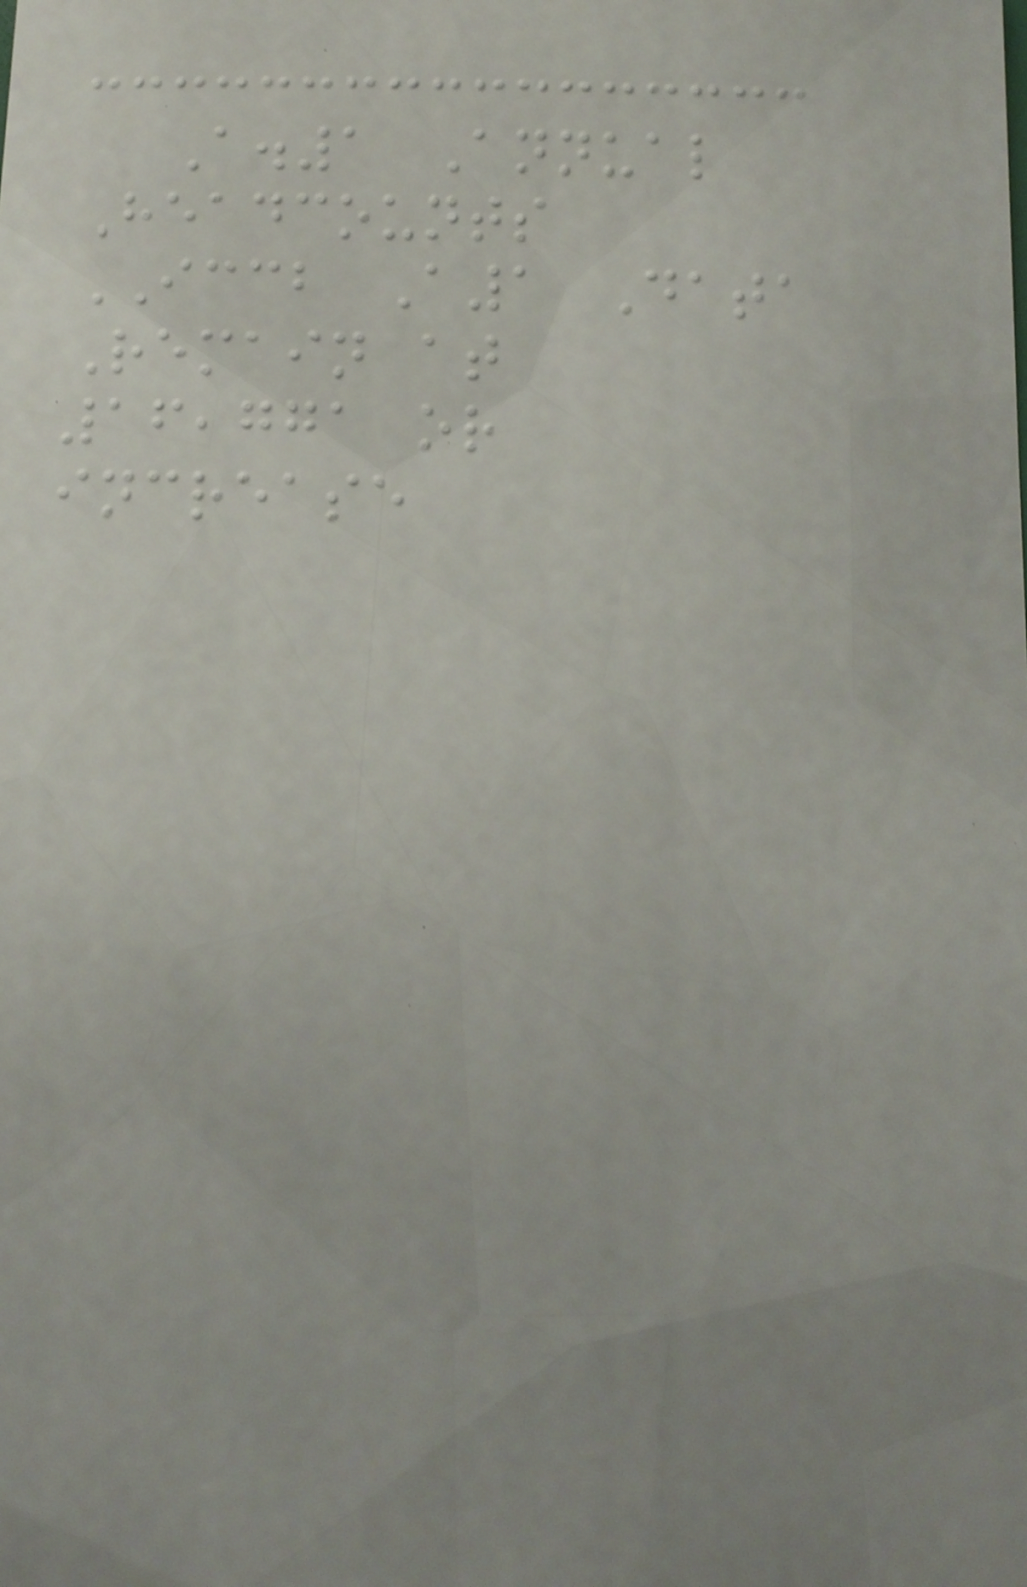A.1 Annual
Headcounts
ICCB A1 Data
Remain at
16,771 or
increase
